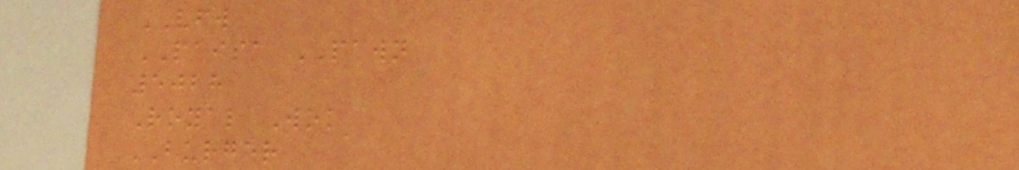VFW
PAISA PAWN
5028
Royal Wok
BURGER
